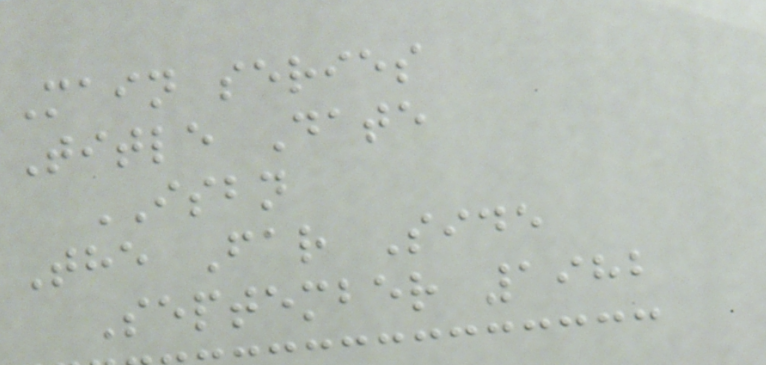Main series
Title Date
ISBN
The Far Side
September 1982
